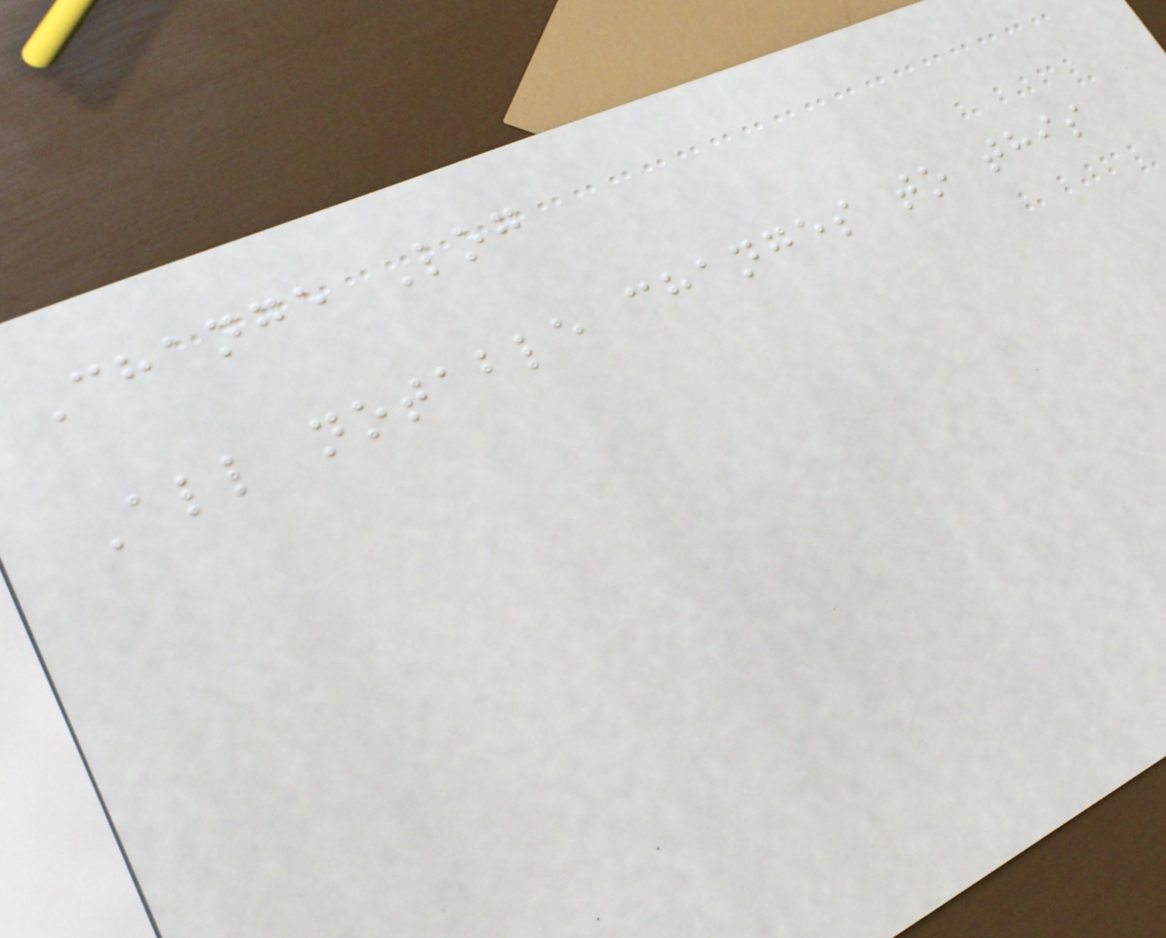Change Log
All notable changes to this
